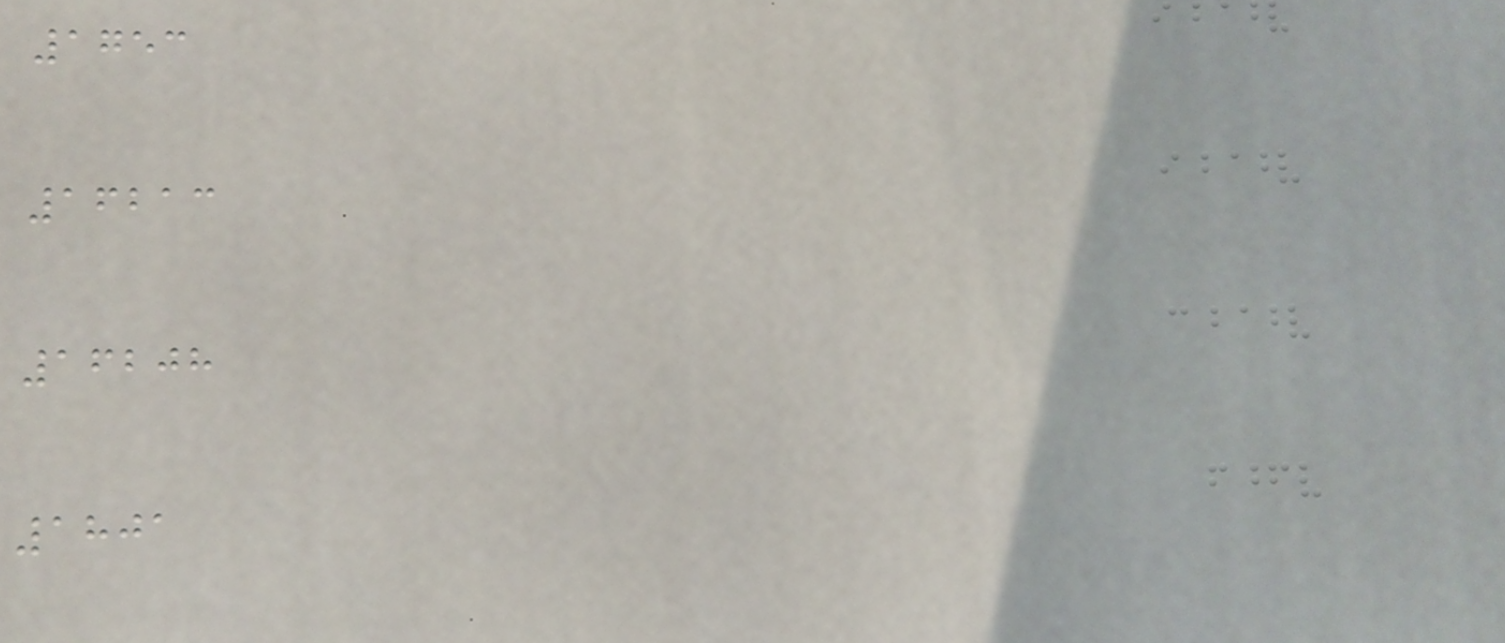1753
16213
16208
1801
